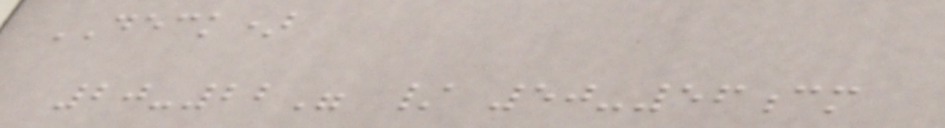DECK)
20-22" / 50-56cm
